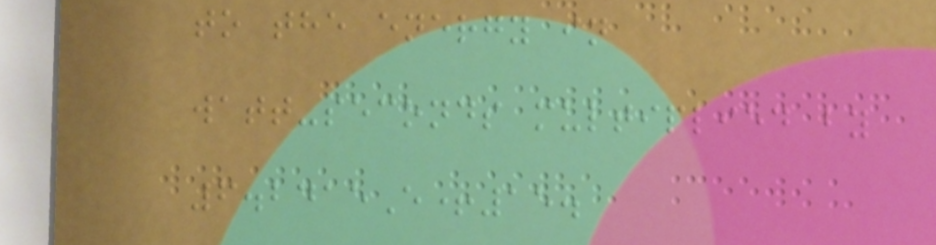to the energy in
watt-seconds multiplied by
6.2415E+15.
